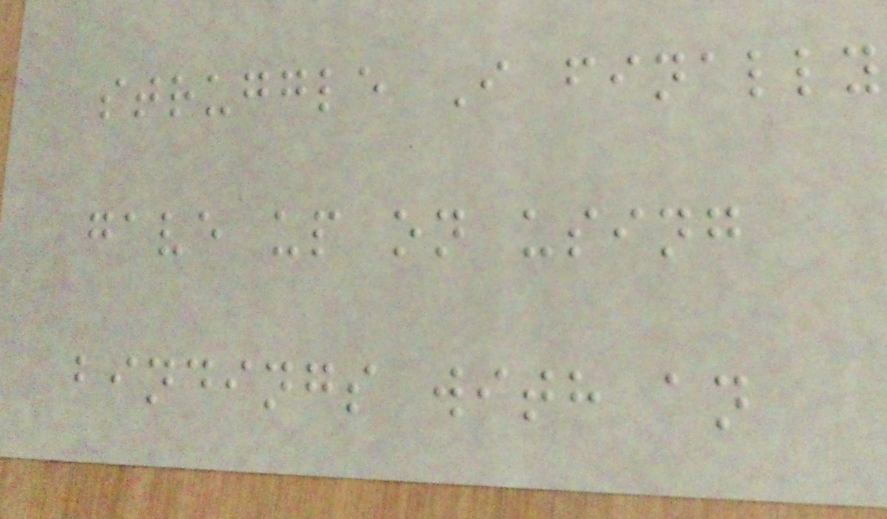struggle I finally
gave up on using
bindings with an
